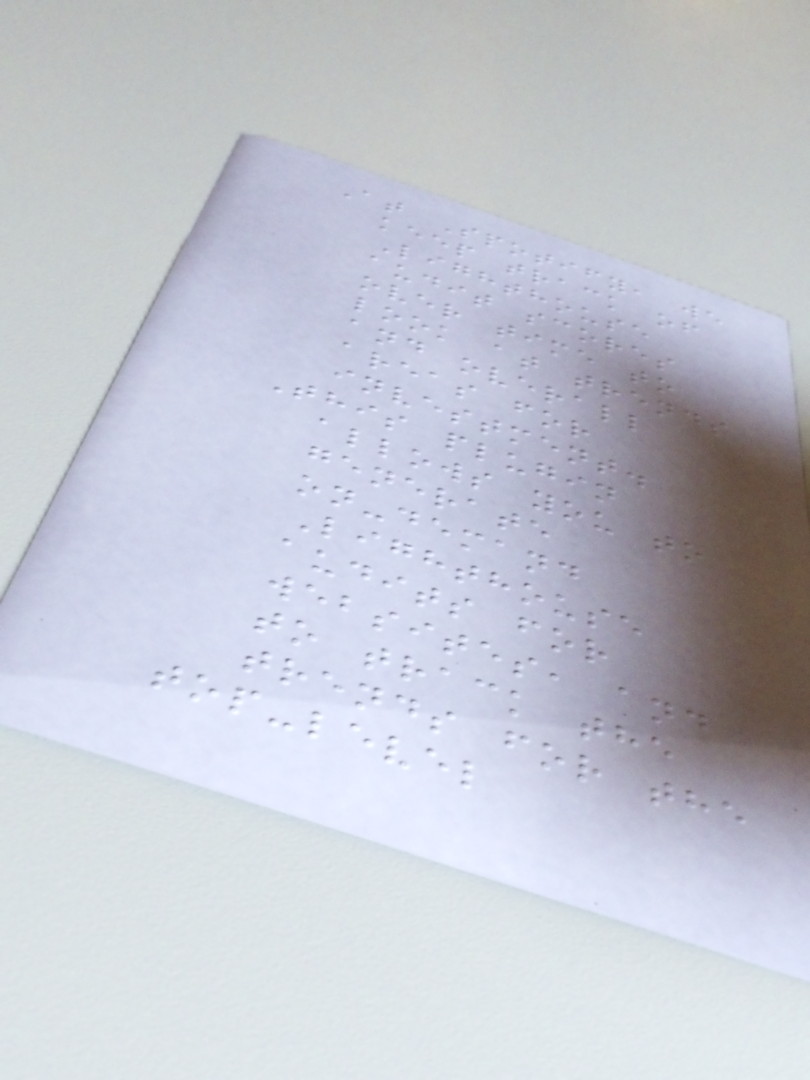At Spotify, we
keep track of
Lighthouse
audit scores
over time to
look at trends
and overall
areas for
investment.
This plugin
allows you to
generate
on-demand
Lighthouse
audits for
websites, and
to track the
trends for the
top-level
